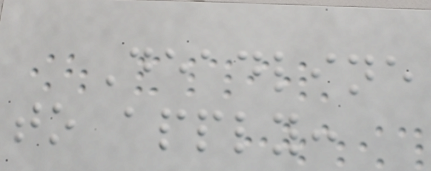Deadline
to apply:
